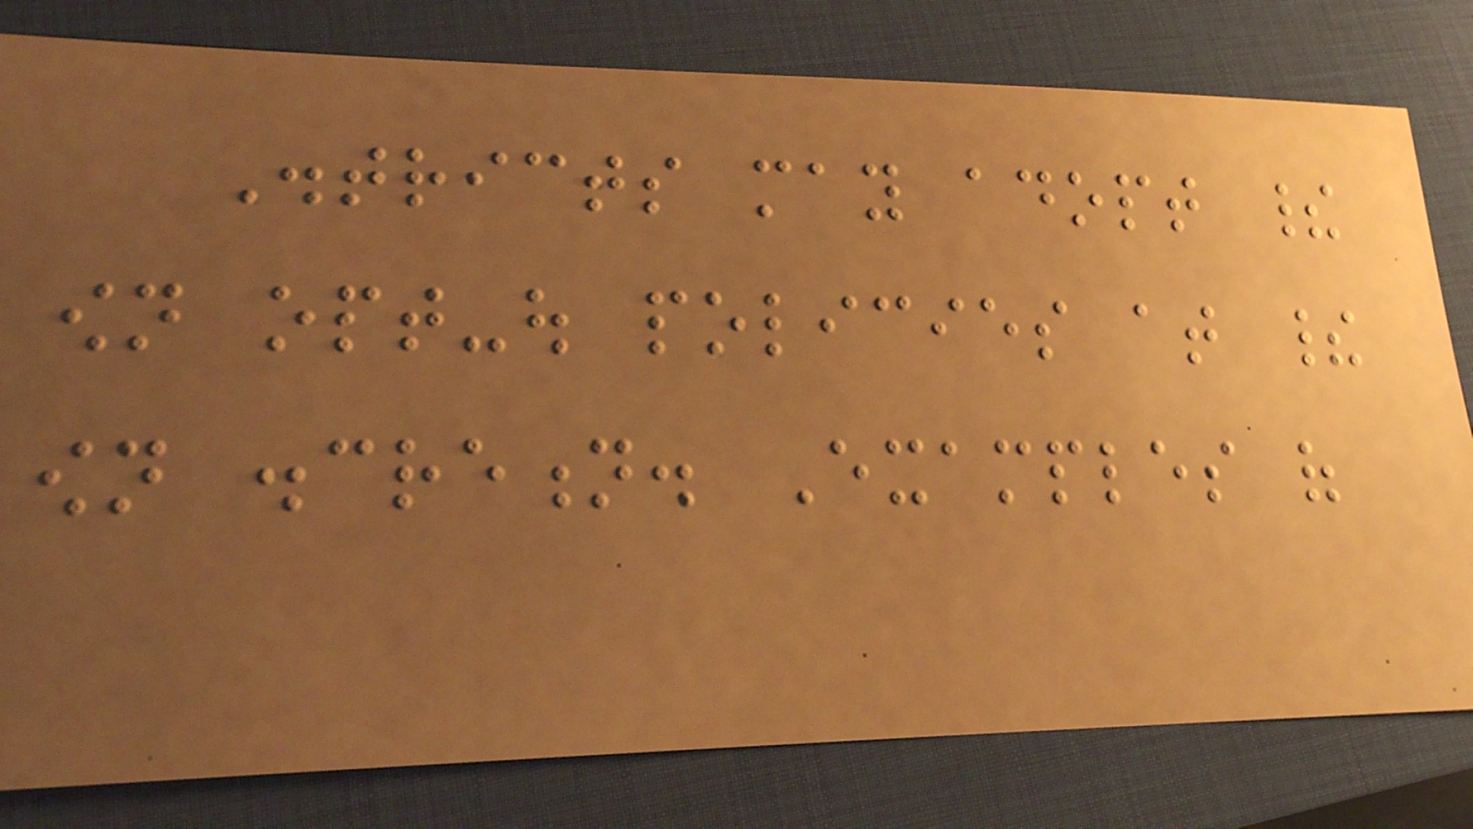Districts may adopt their
own opt-out policies at their
own discretion. Examples of
